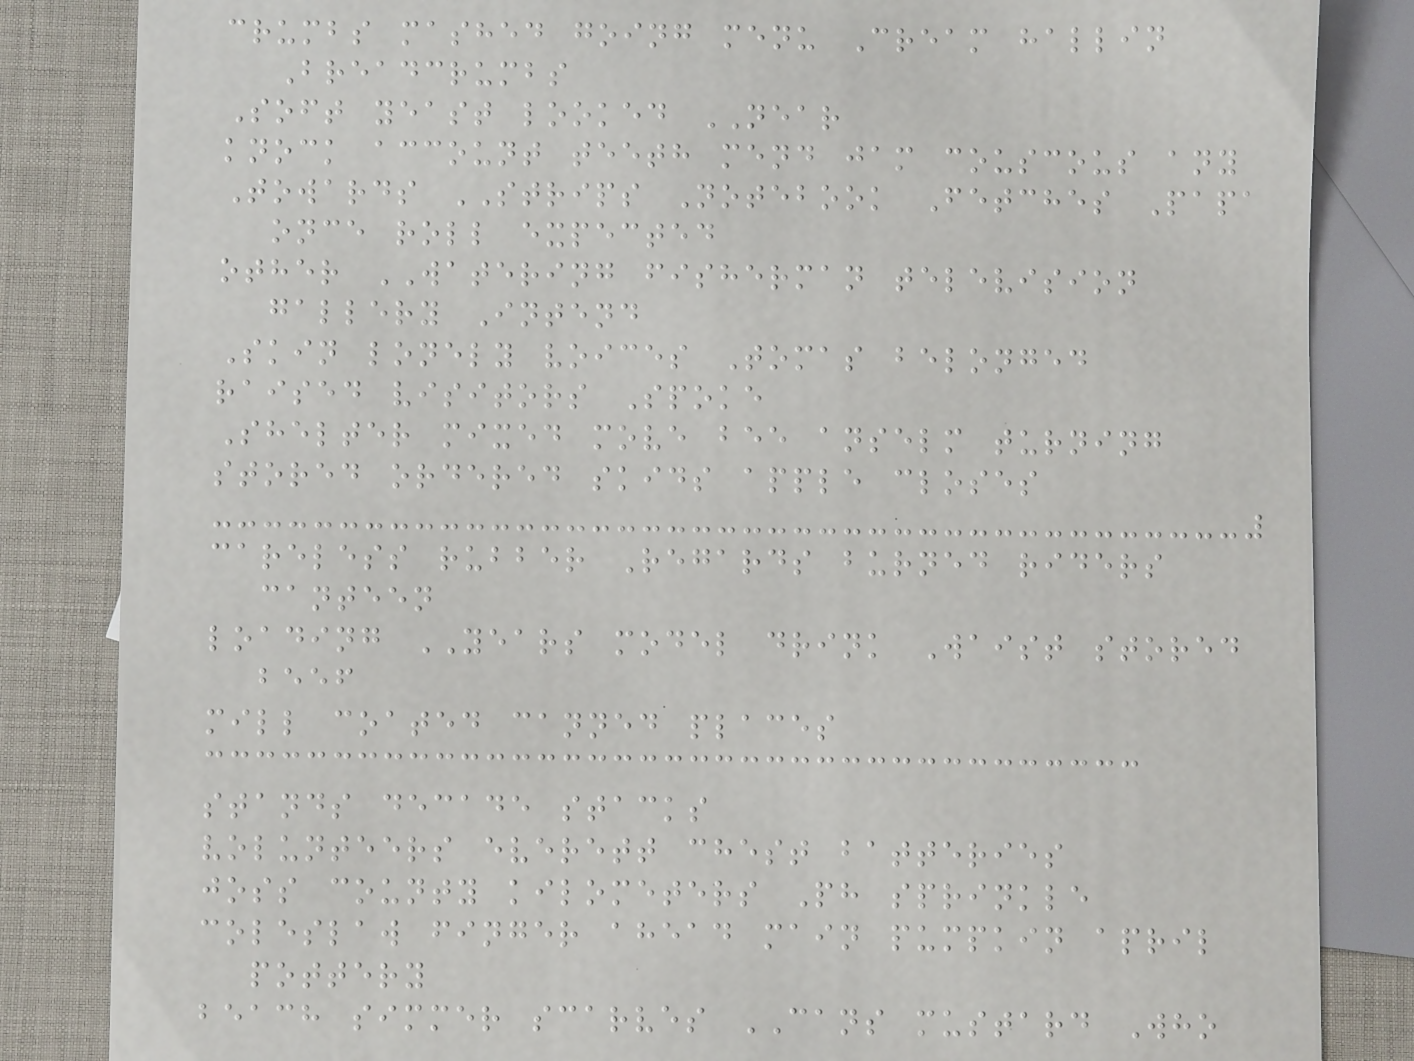crumbs mashed going menu Cream hallin
Breadcrumbs
Soft yeast looked NEAR
knock account teeth mend jam couscous any
Towards STRIPS Notebook Fetches Papa
once roll expected
other WATERING fisherman television
gallery Intend
Skin lonely voices Tomas belonged
raised visitors Spoke
Shelter mixed move bee anselm turning
stored ordered skids apple closes
careless rubber Regards burned riders
canteen
loading YEARS model drink Waist stored
beef
mill coated canned places
stands decade stacks
volunteers everett chest batteries
joss county kilometers Ph sprinkle
coleslaw finger ahead main pumpkin april
pottery
beach simmer scarves CANS mustard Who
